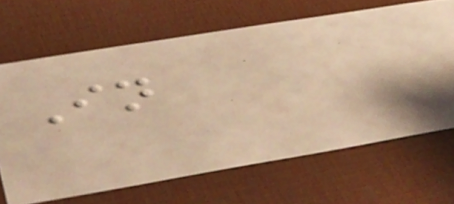In
